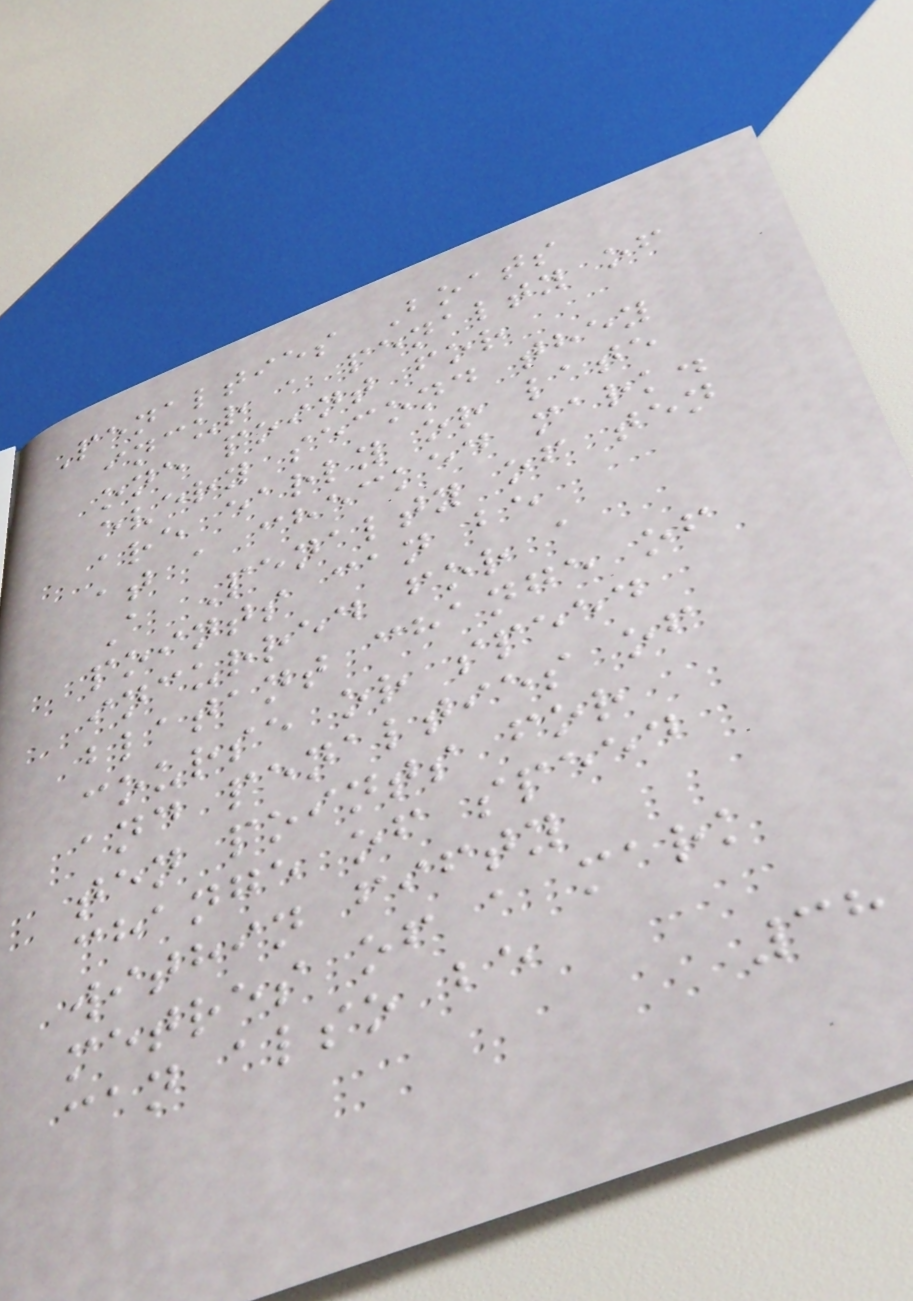Penalties Boats
incur a penalty of
one point for
every second they
are early or late
at a checked mark.
A Penalty of ten
points can be
incurred for a
blatant change of
course or speed
and penalties of
ten points for
change of speed
within fifty
metres of a mark
can also be
38
